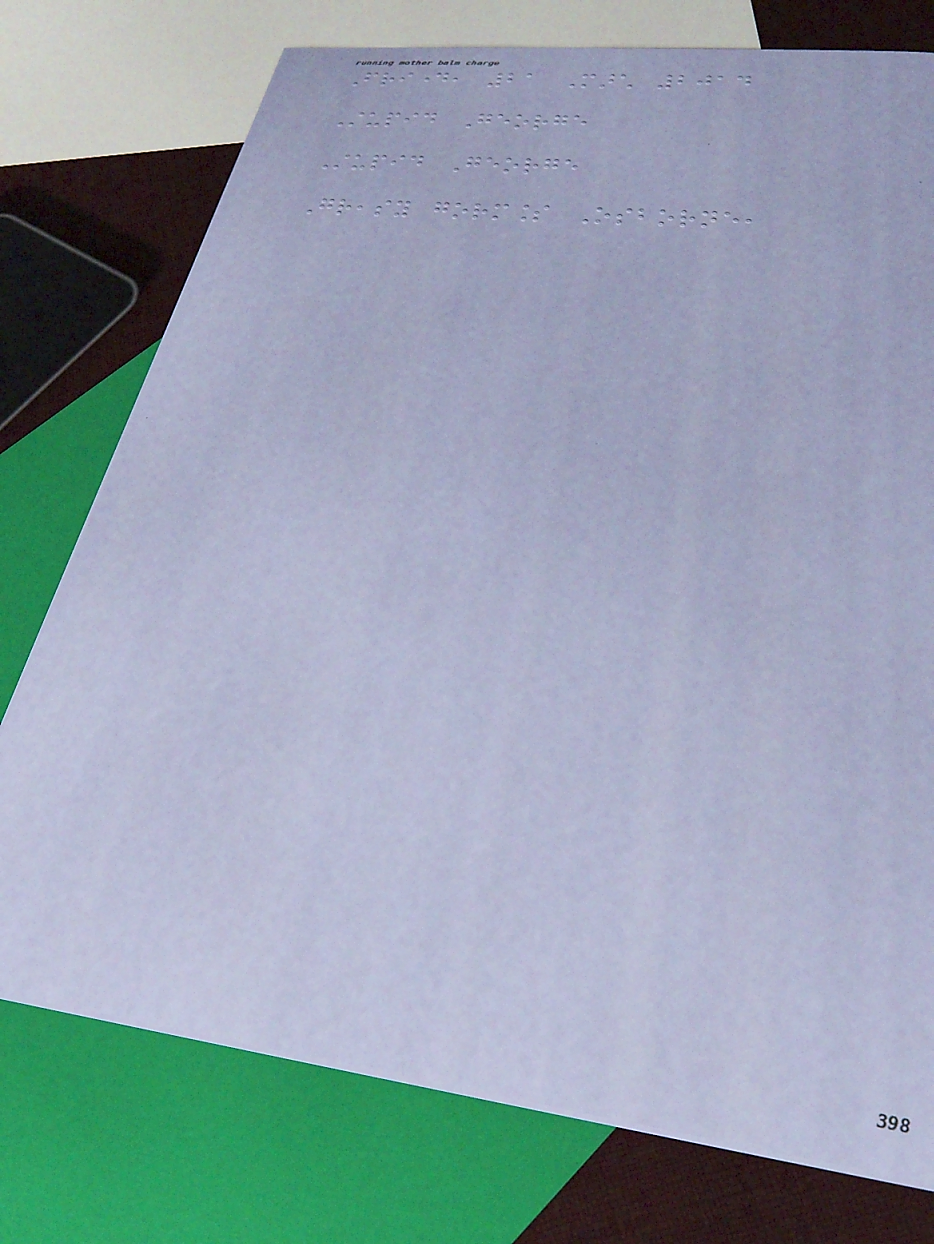Friday, 21 March 2014
Stupid George
Stupid George
Greasy gormless Osborne,
